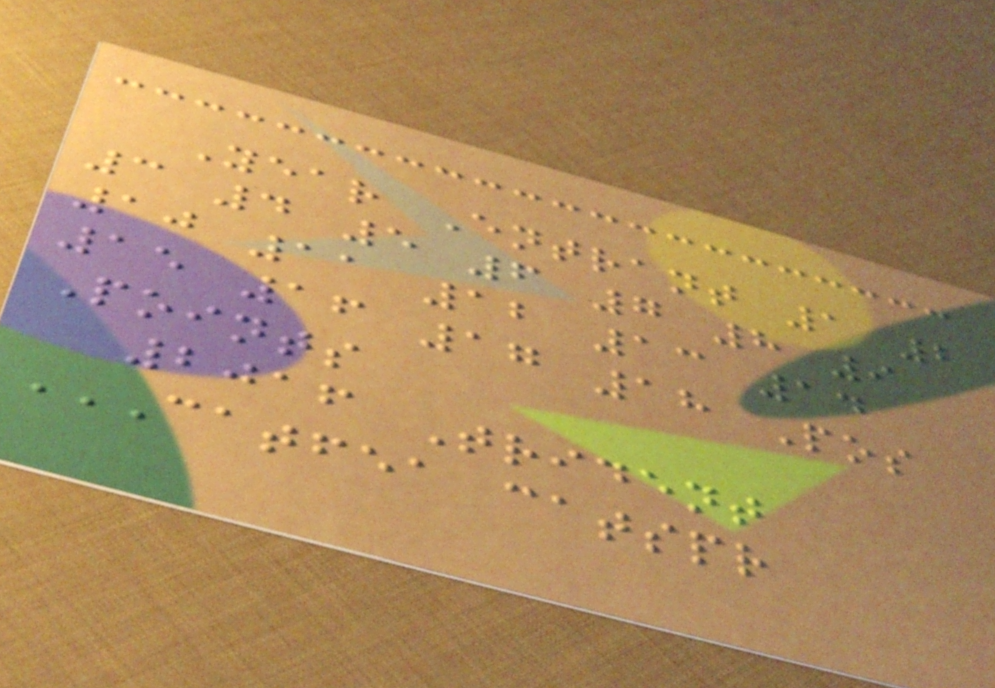Year Entrant 1 2
3 4 5 6 7 8 9
10 11 12 13 14
15 16 17 18 Pos
Points
2016 Trident
CATFEA CATSPR
